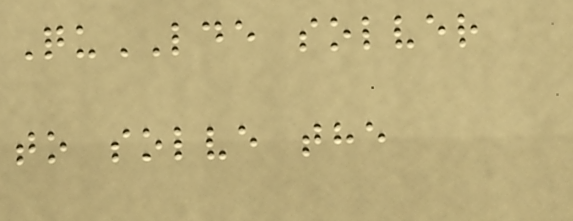QuLDE solver
to solve the
